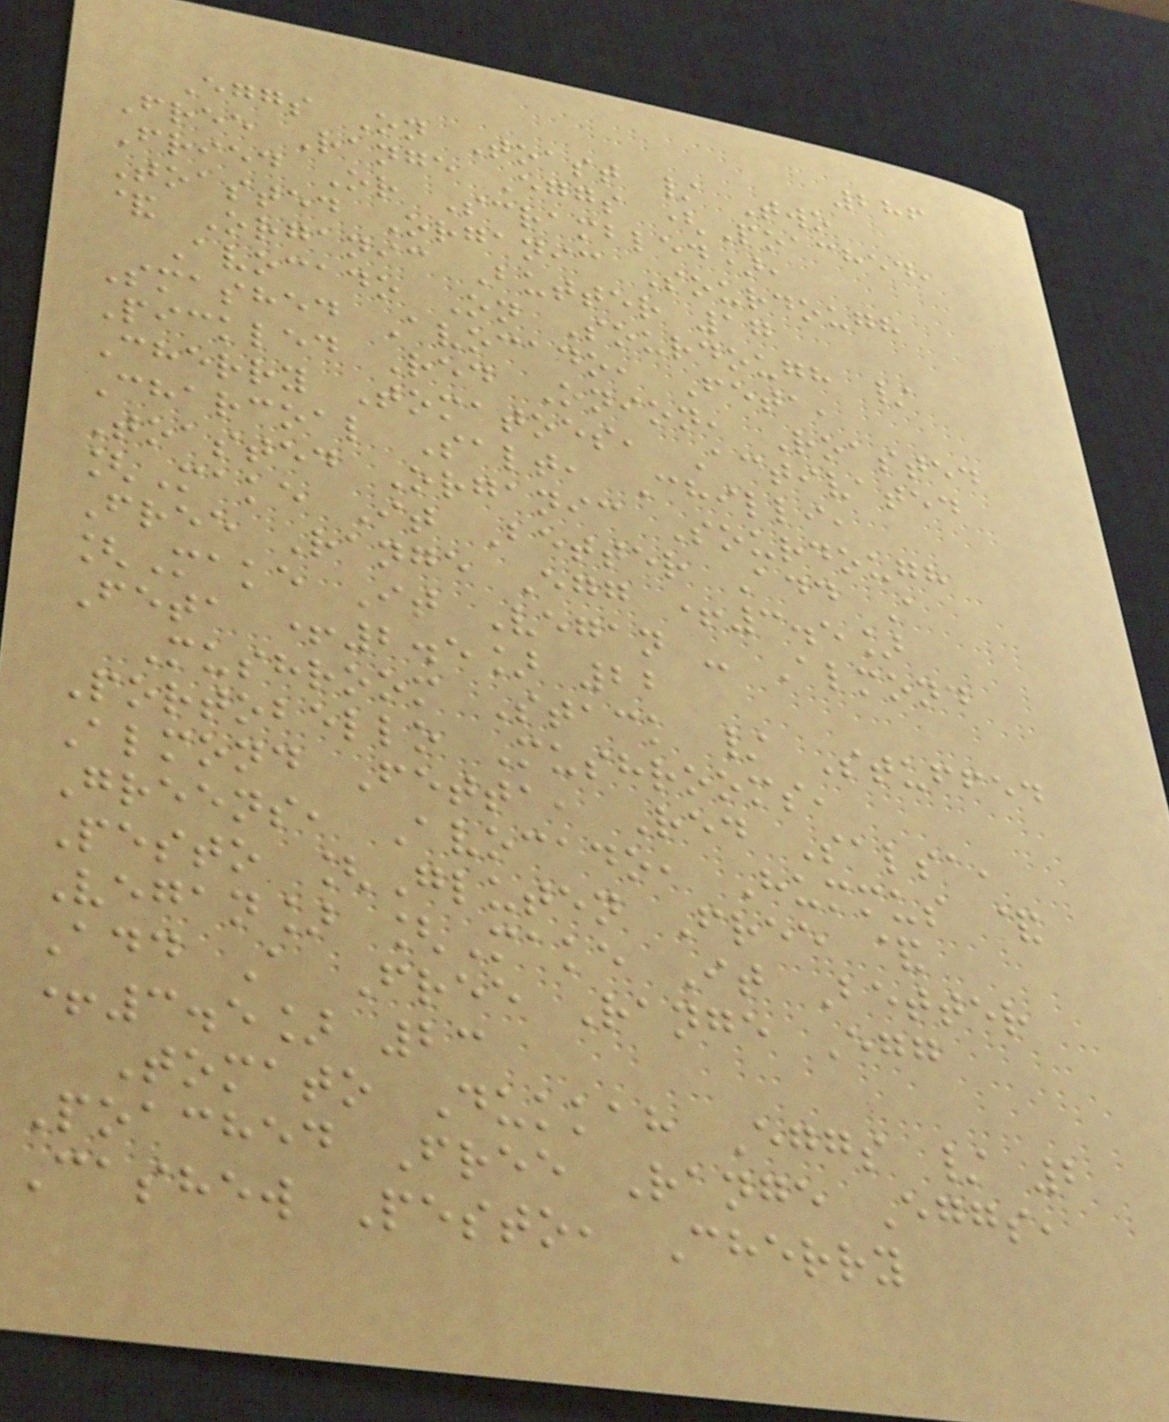286
Eggs On Toast / Two
Free Range Eggs (Poached,
Fried Or Scrambled),
Toasted Organic Sourdough
& Organic Butter 17
Avocado On Sourdough /
Smashed Avocado, Feta,
Pickled Red Onion, Roasted
Cherry Tomatoes, Activated
Charcoal Salt, Chilli,
Toasted Organic Sourdough
[Make It Better Add A
Free Range Egg +3.5]
[Make It Vegan - Almond
Feta +2.5] 22
Mushroom Stack / Stuffed
Portobello Mushrooms,
Almond Fetta, Red Salsa,
Greens, Avocado, Hummus &
Pesto [Gluten Free &
Vegan] [Make It Better
Add A Free Range Egg
+3.5] 23
Tomato Dukkah Eggs / 2
Poached Free Range Eggs,
Cashew Pesto, Cherry
